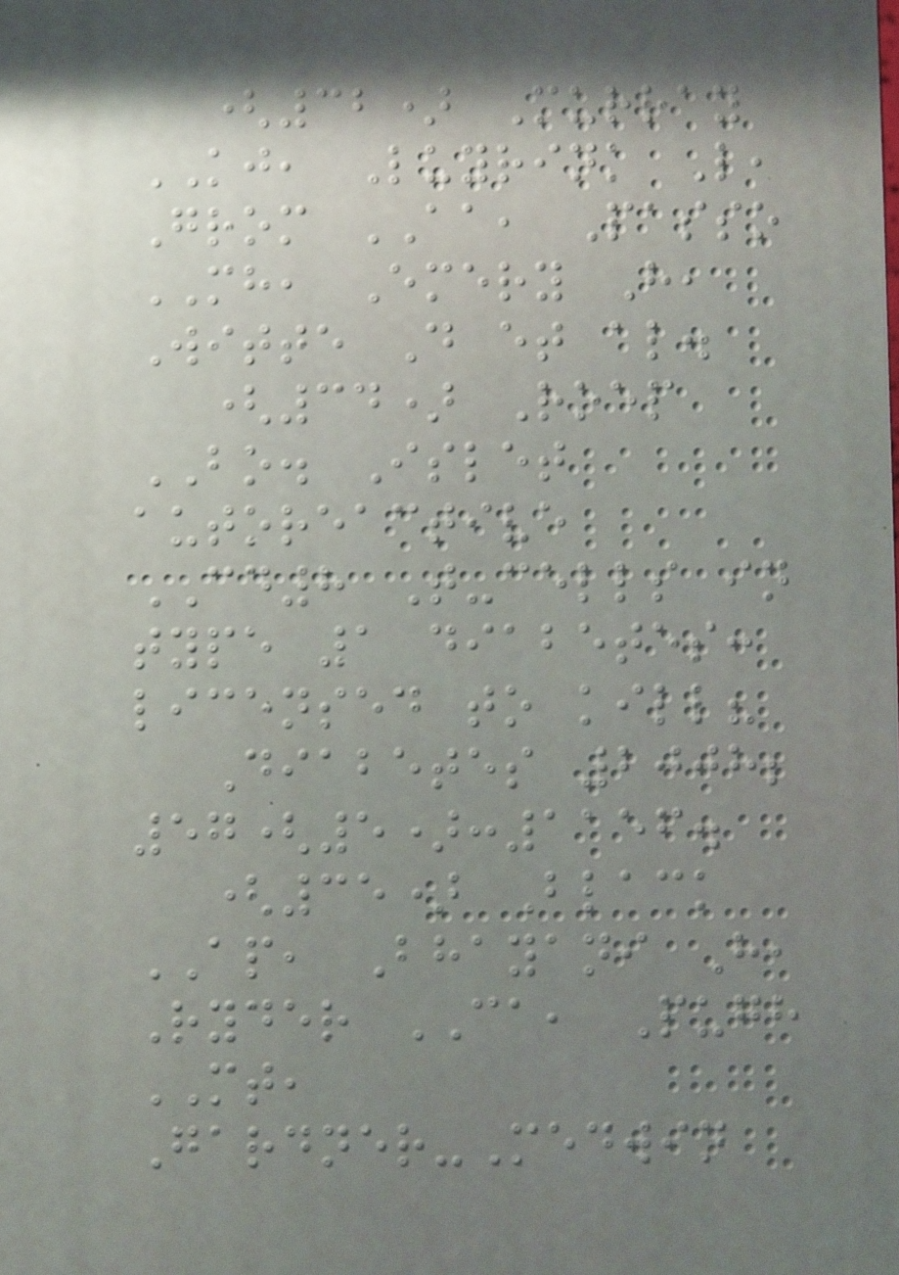(32) Murray
KJ, Luyrink L,
Grom AA, Passo
MH, Emery H,
Witte D et al.
(34) Roep
BO. Islet
autoreactive
CD8 T-cells in
type 1 diabetes:
licensed to kill?
Diabetes 2008;
57(5):1156.
(35) Black
AP, Bhayani H,
Ryder CA, Pugh
MT,
Gardner-Medwin
